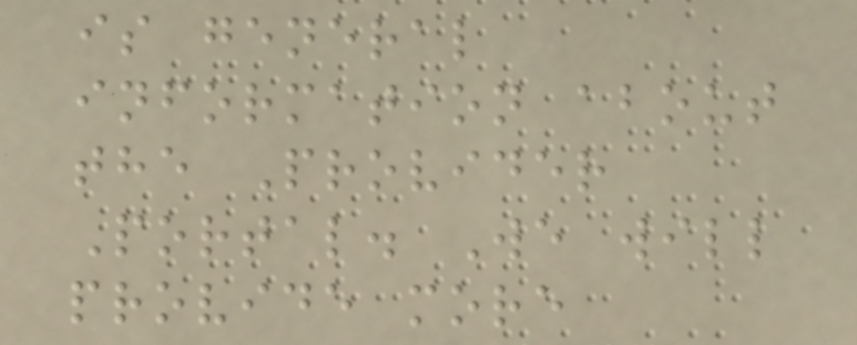is general
information about
the Provider
Portal. We will
provide more
